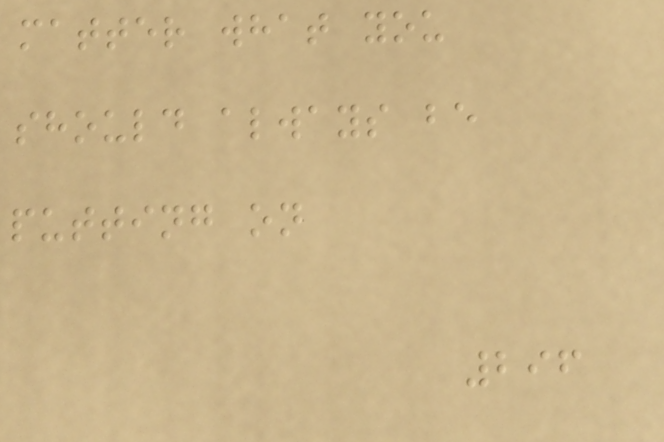matter what you
should always be
putting on
296
